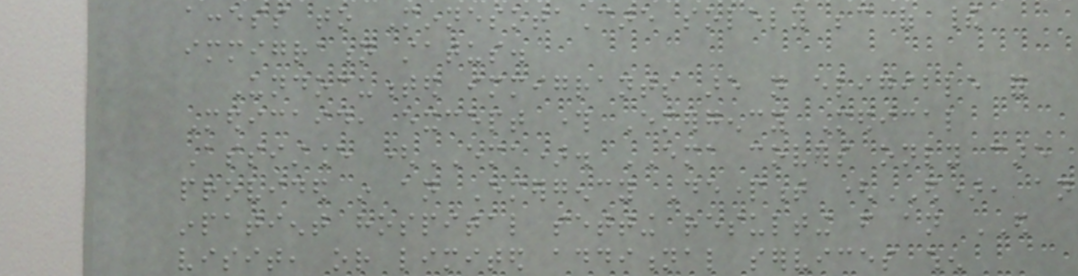access to MinnesotaCare solely because of their
immigration status.
Undocumented immigrants are not eligible for
Medicaid, except through Emergency Medical
Assistance (EMA). EMA covers only care
provided in an Emergency Department (ED), an
inpatient hospital setting resulting from an ED
visit, or limited additional services when
